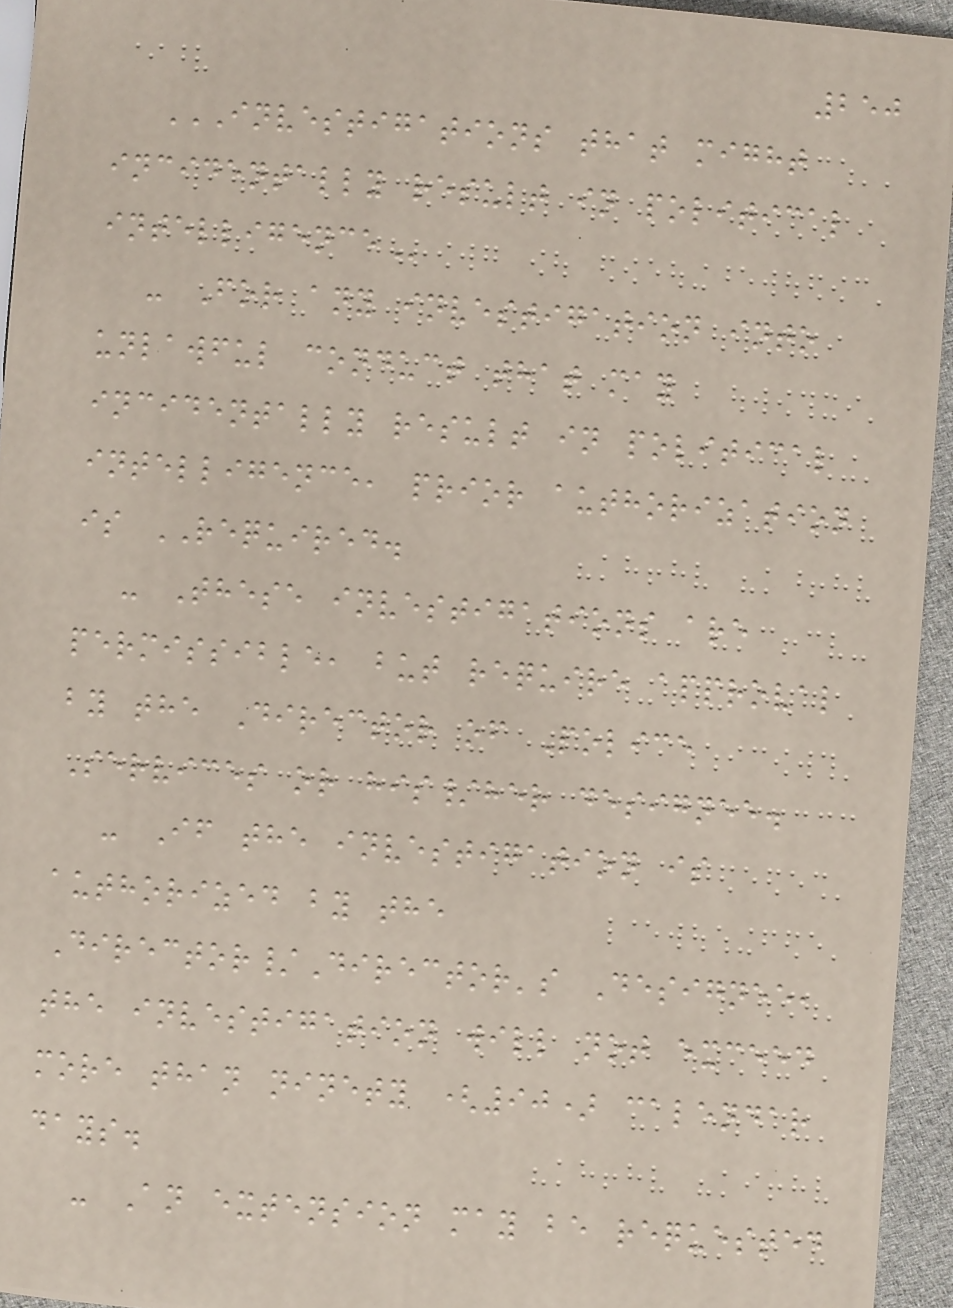250
INVESTIGATIONS THAT MIGHT
INCIDENTALLY RESULT IN POLITICAL
INTELLIGENCE
- For any investigation into
unlawful conduct that may
incidentally result in political
intelligence, prior authorization
is REQUIRED.
- These investigations are
permissible, but require approval
by the Director of Police
Services or his/her designee.
- If the investigation is
authorized by the
Director/Director's Designee,
the investigation will not exceed
more than ninety (90) calendar
days.
- An extension may be requested
